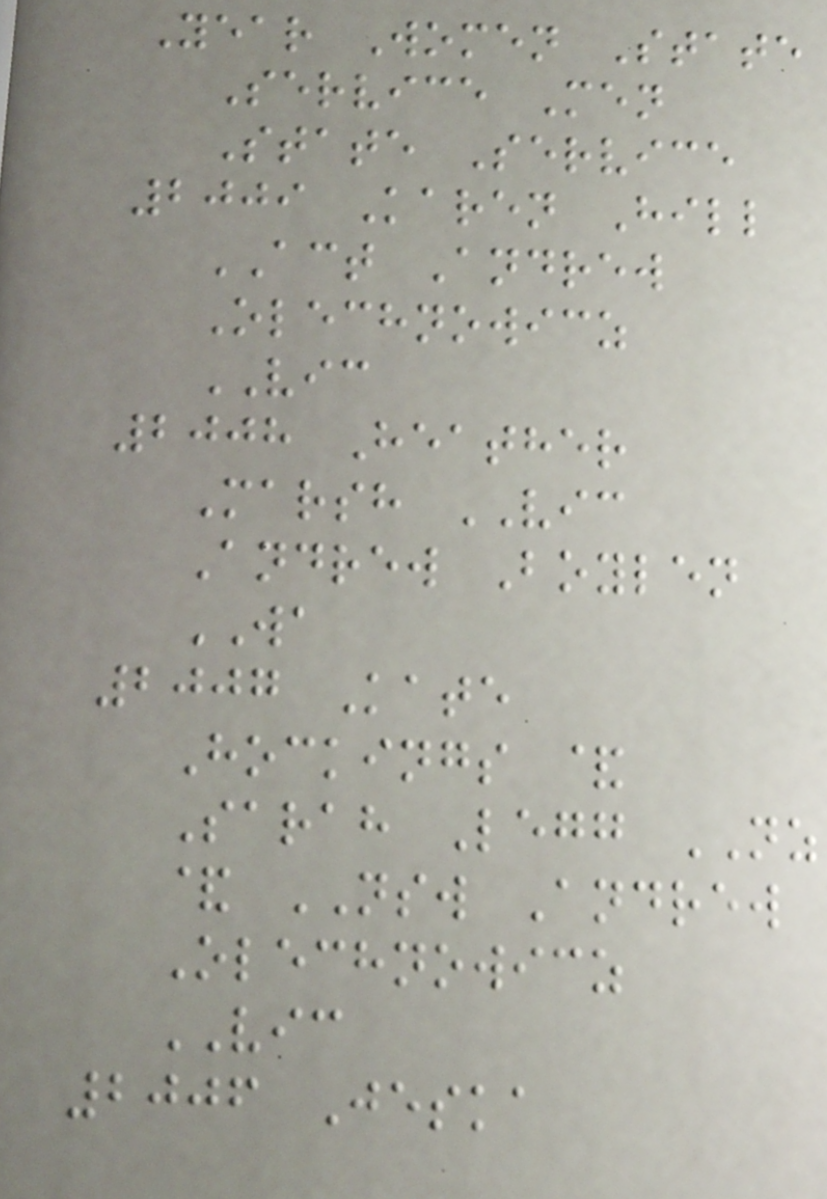Year Women State
Service Men
State Service
2009 Karen Hill
ACT Andrew
Olechnowicz
VIC
2008 Heather
Marsh VIC
Andrew Boylen
WA
2007 Kate
Hockings &
Sarah Legg NZ
& NSW Andrew
Olechnowicz
VIC
2006 Jeska
